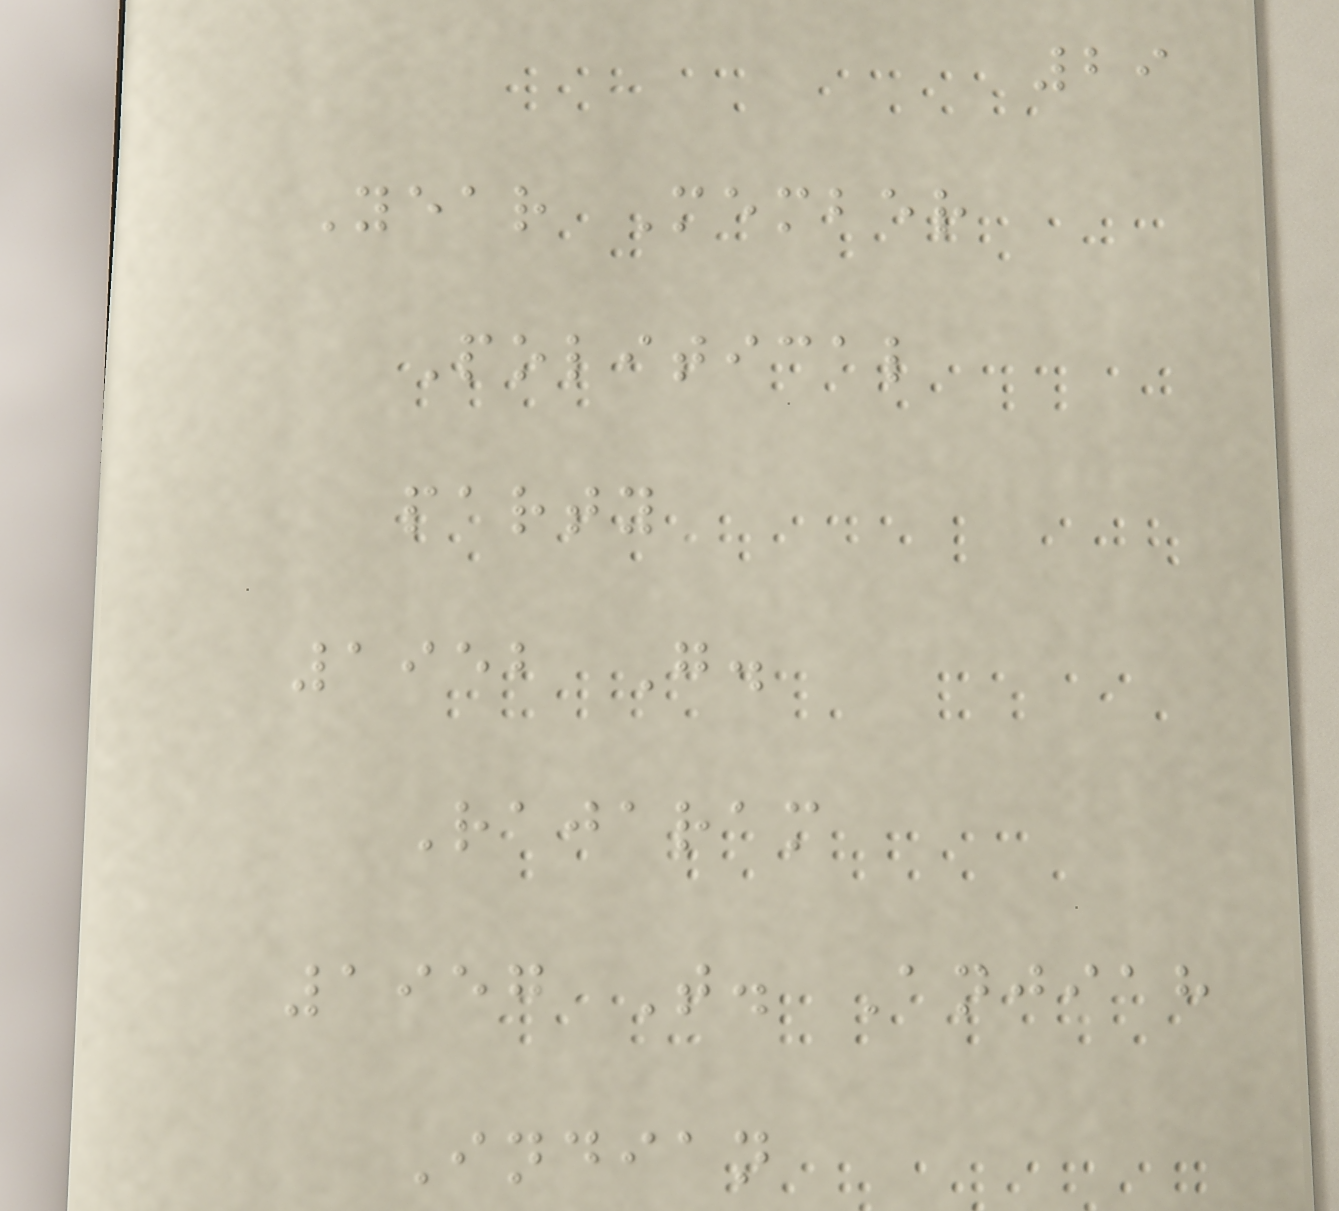29
Year Member
Political
party
1952 G.
Rajaram
1957 T. Anjiah
Indian
